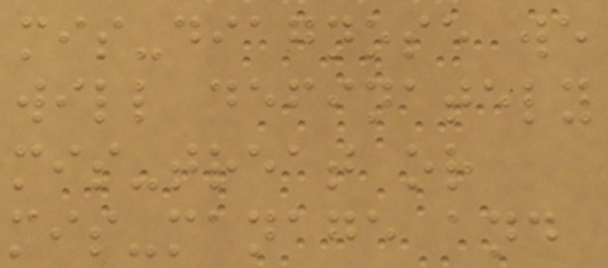mis-diagnose we
will definately
mis-treat or
mis-manage and
